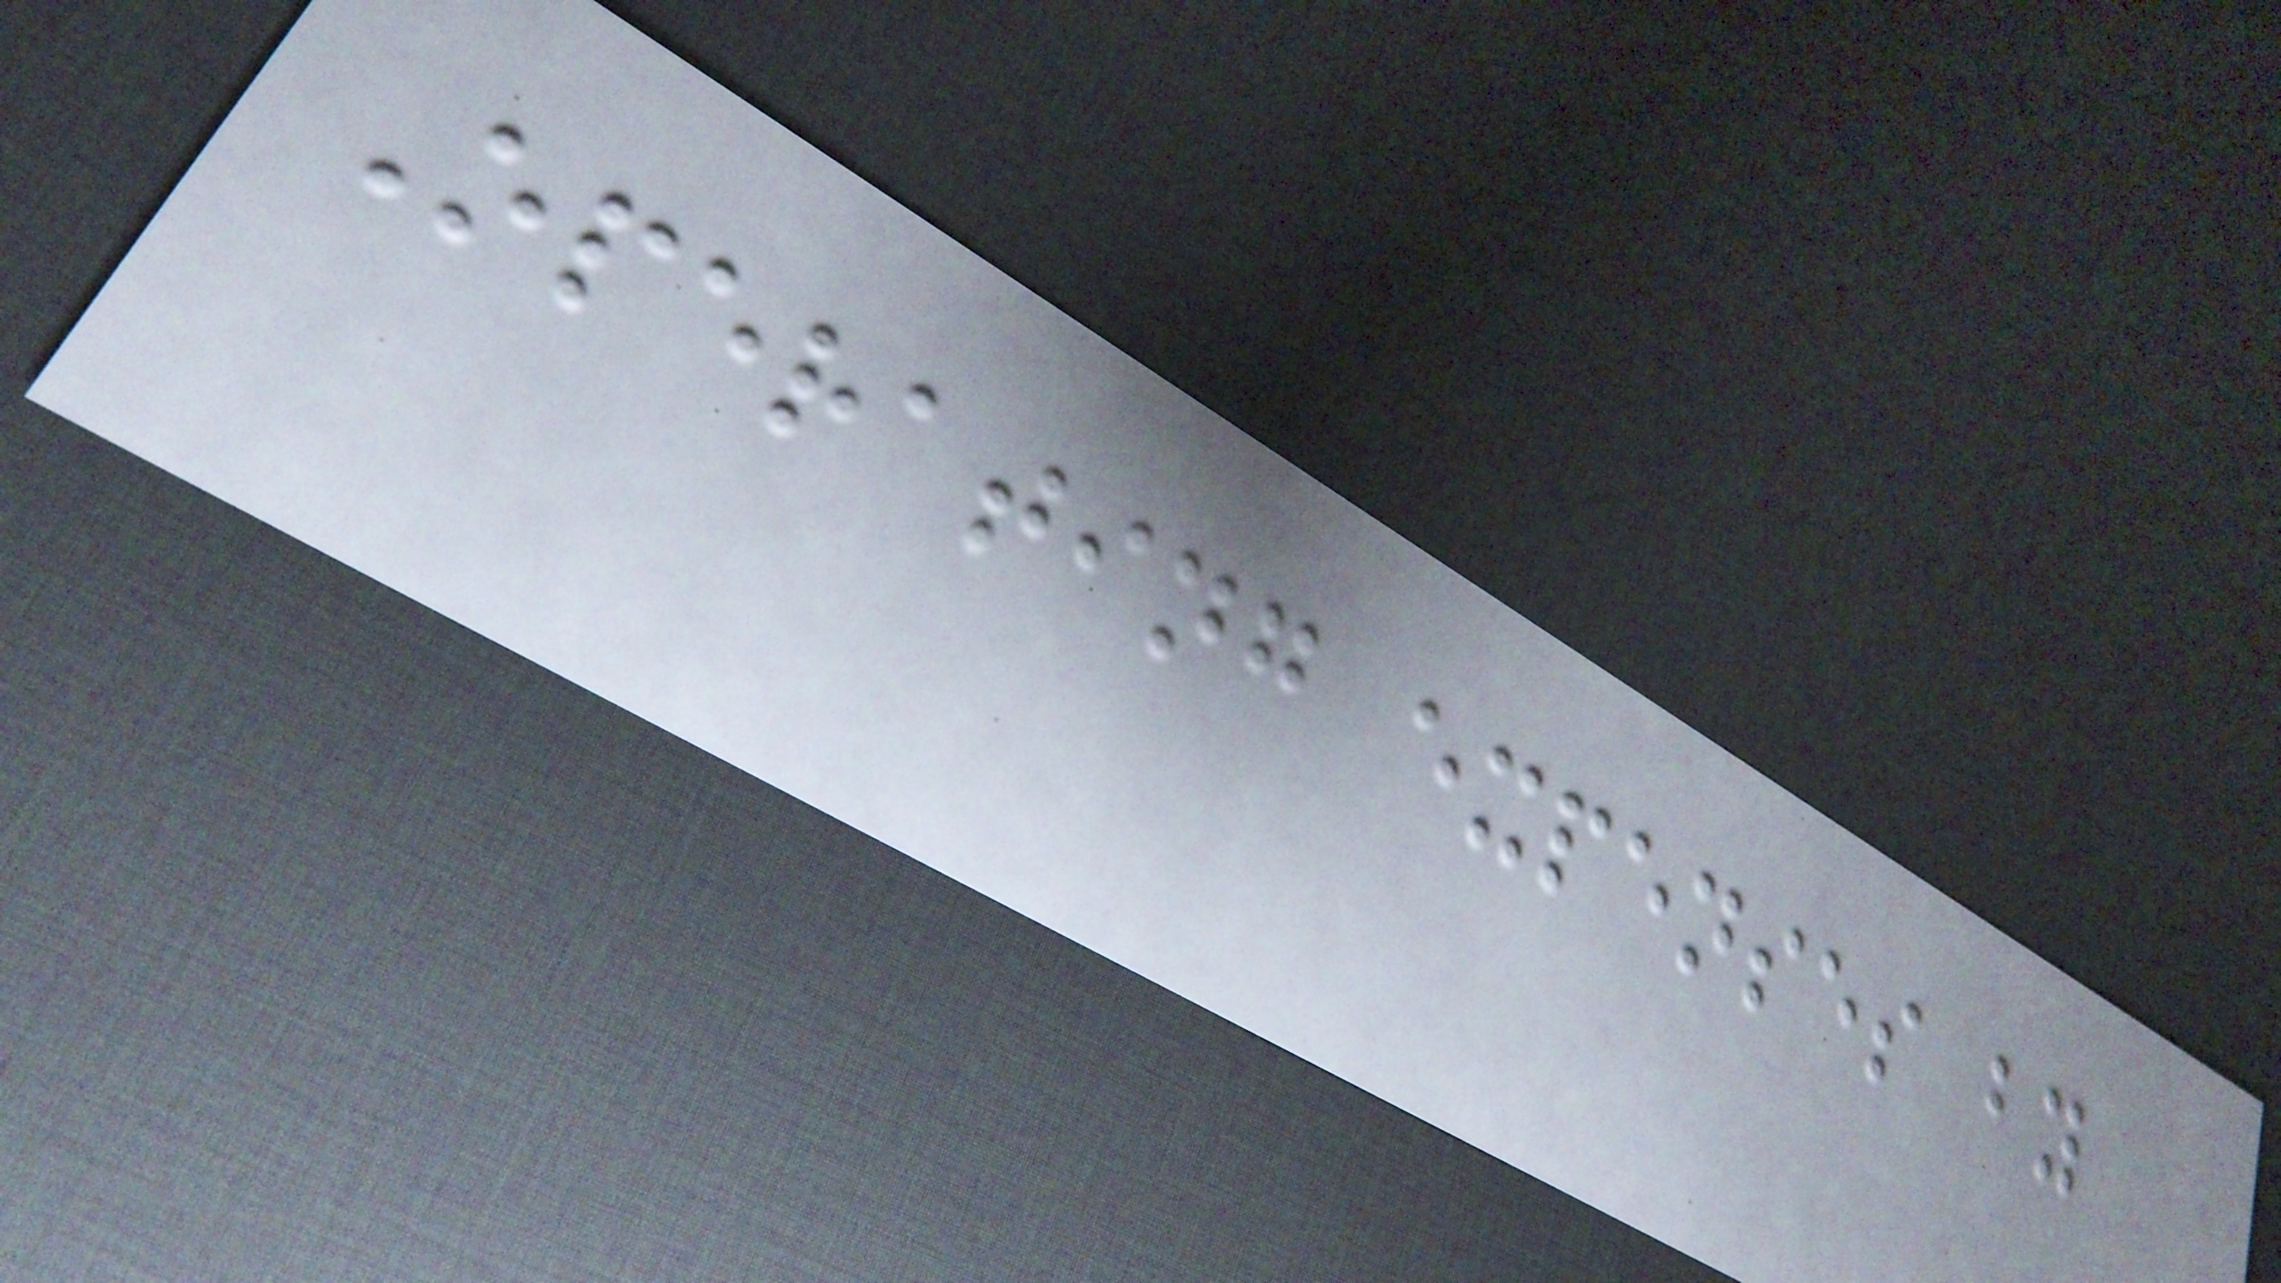Operating expenses by
